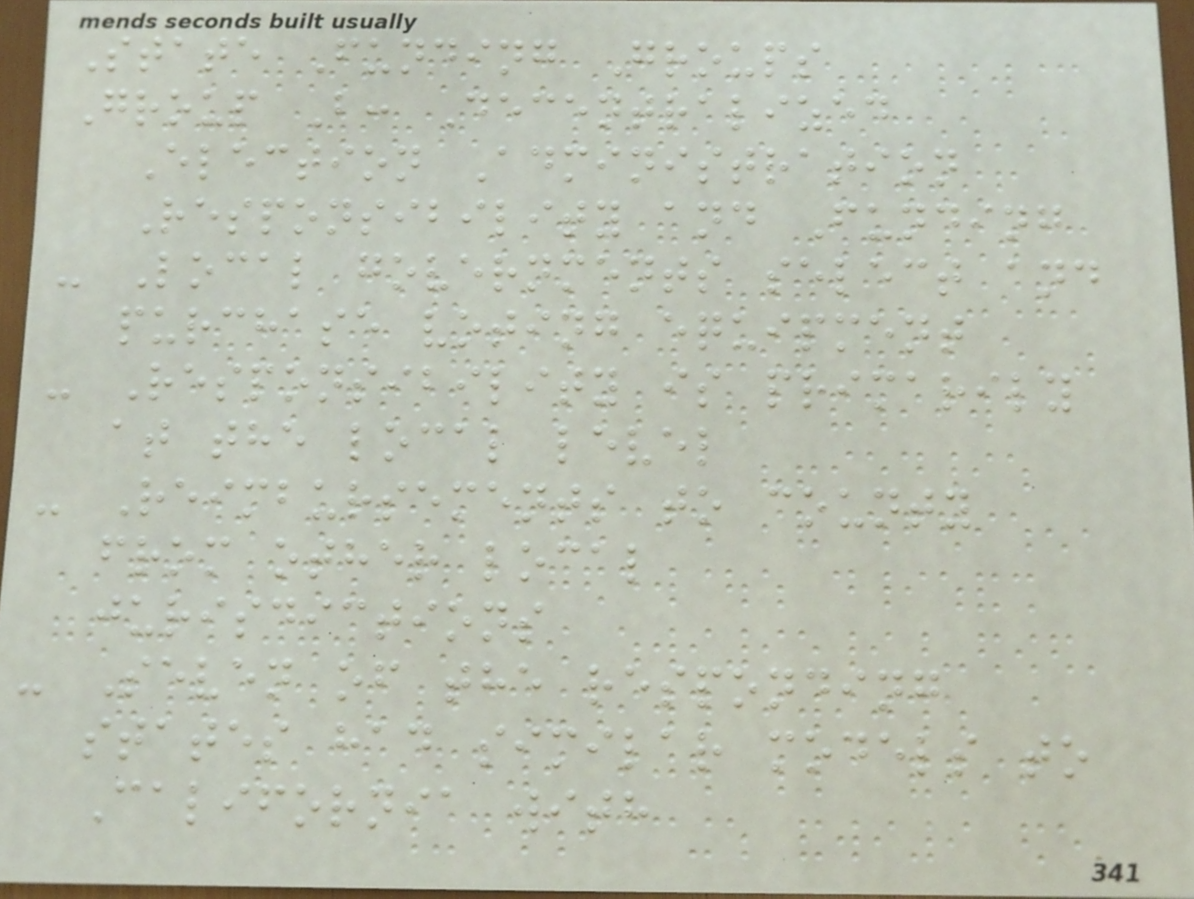State Funding Groups
Group B: Decentralized
Election Administration
Responsibility and Funding
- Local governments select and
purchase voting equipment
- Responsibility is primarily
at the local level
- Reimbursements to county
from other local
jurisdictions
- Seven of the responding
states had similar models to
California with
